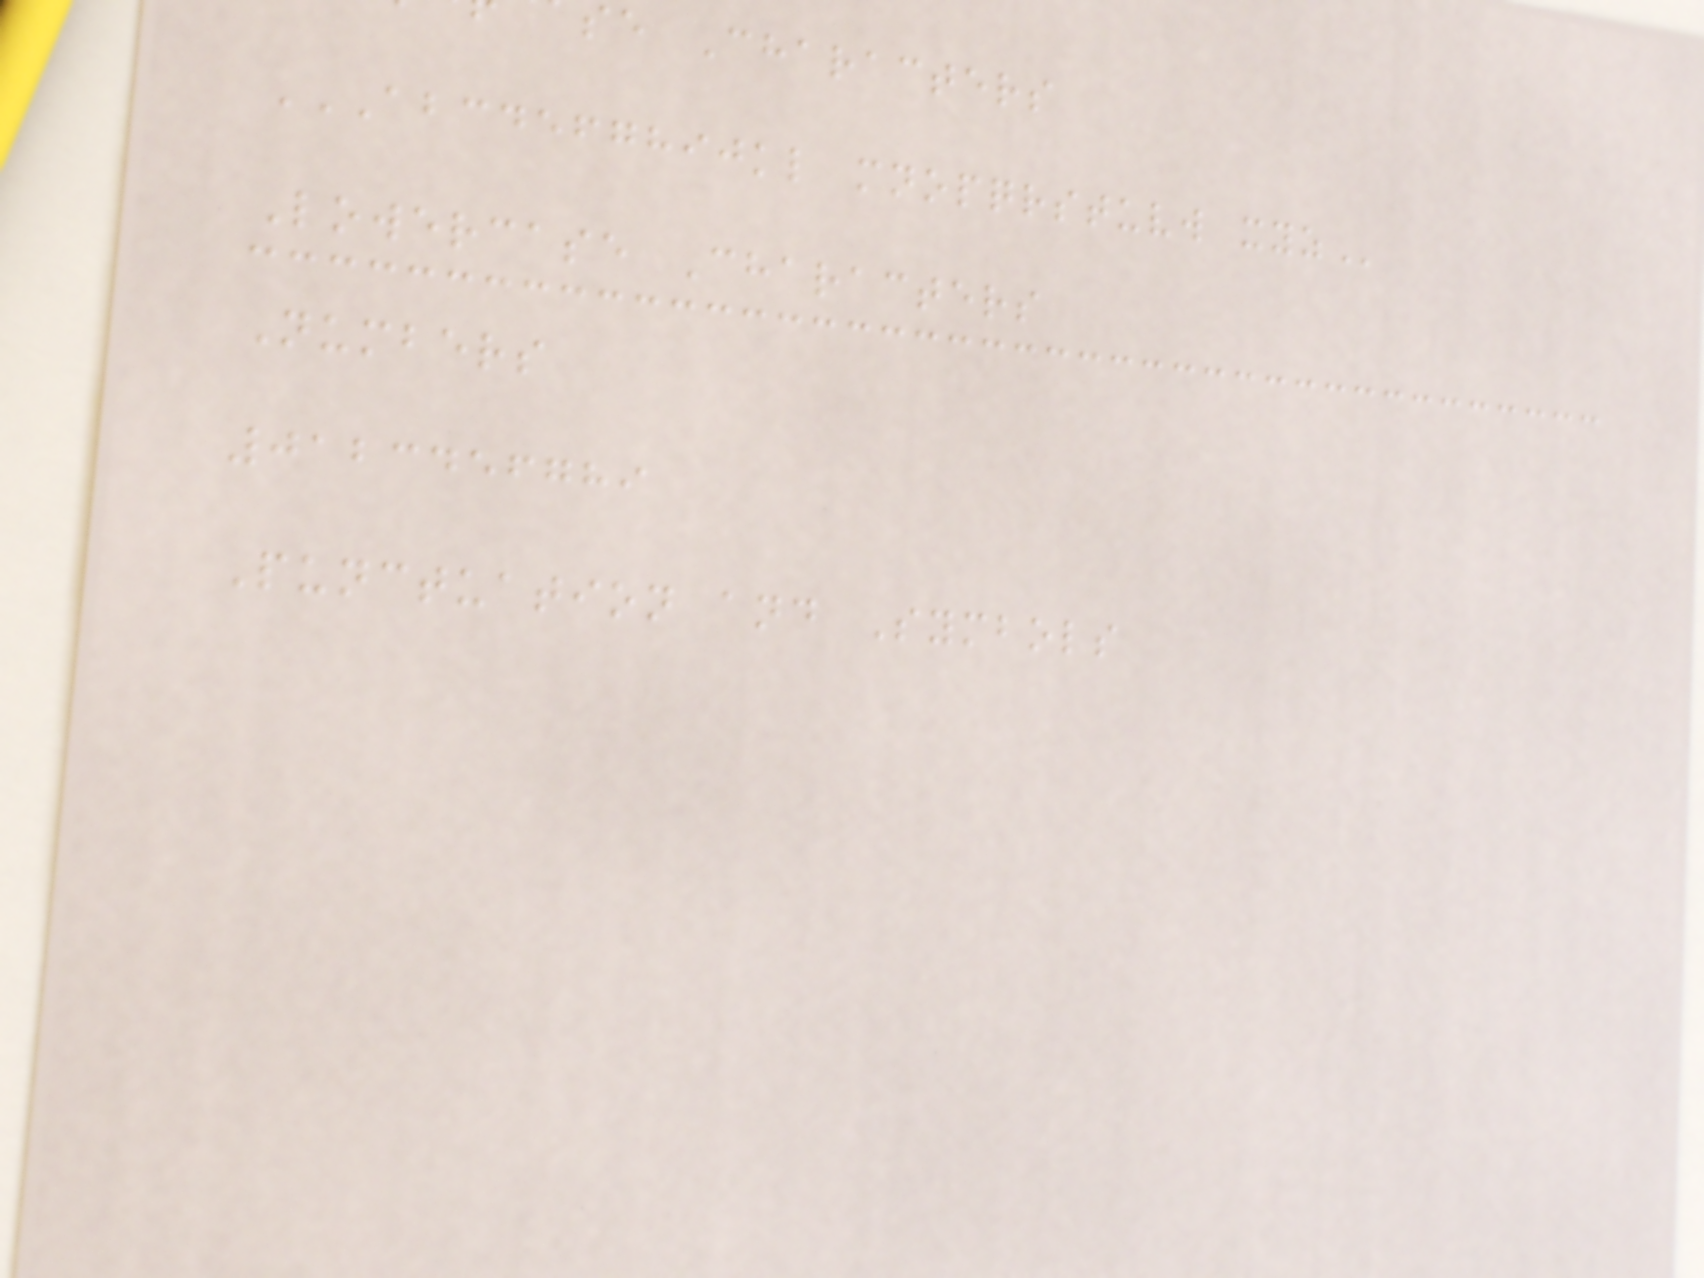se Characters
ABCDEFGHIJKL MNOPQRSTUVW XYZ
Lowercase Characters
Numbers
0123456789
Punctuation and Symbols
